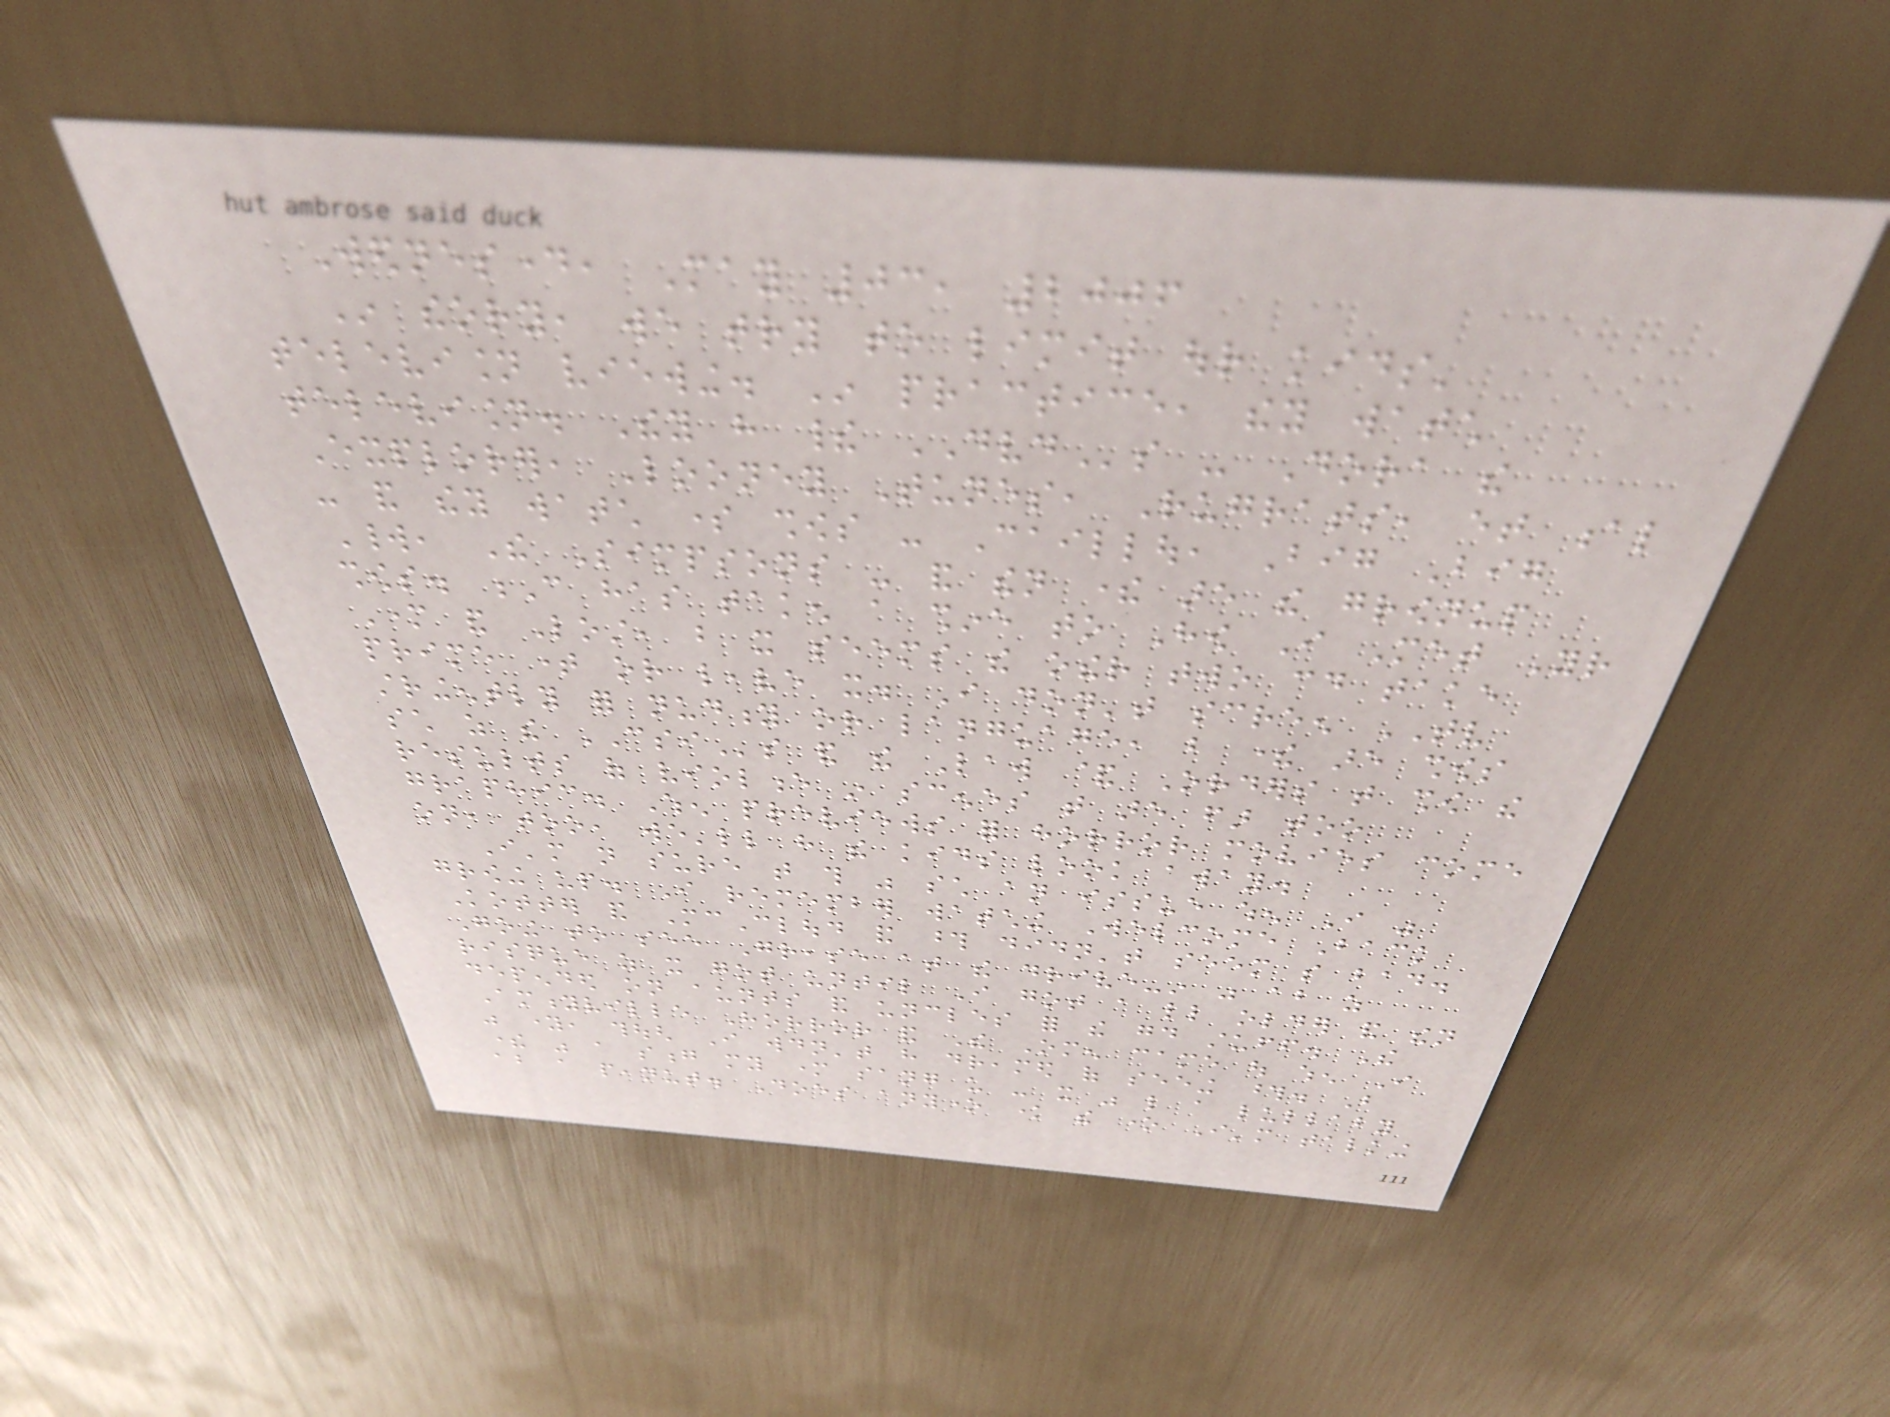Wednesday, May 03, 2006
In theory, we try to limit our kids'
television viewing. In practice, they watch
television. They have their DVDs - Dora the
Explorer, Looney Tunes, Rugrats, et al
- and they watch some shows - Caillou, Big Big
World, The Simpsons - and then there are the grownup
shows. C has taken a shine to How I Met Your
Mother and Lost, but it seems the other two could take
prime time or leave it. I don't screen TV
stringently for nudity or language, but there are shows
such as the CSIs and the Law & Orders that show the
results of violence in scenes that are far too
graphic. When previews for horror movies come
on, too, we'll have the kids look away.
I'm not sure that this was such an issue when I was
growing up. I remember watching Welcome Back
Kotter and McCloud and those didn't seem so bad.
Going to see Grease at the drive-in was about as
risque as it got until I got a little older and then
depended on aunts and uncles for the good stuff. The
Amityville Horror and The Omen came out when I
was young, though I wouldn't have dreamed of seeing those. But
there was a song my mother sang us - it was like a lullaby
about a peanut. Does anyone know the one I'm talking
